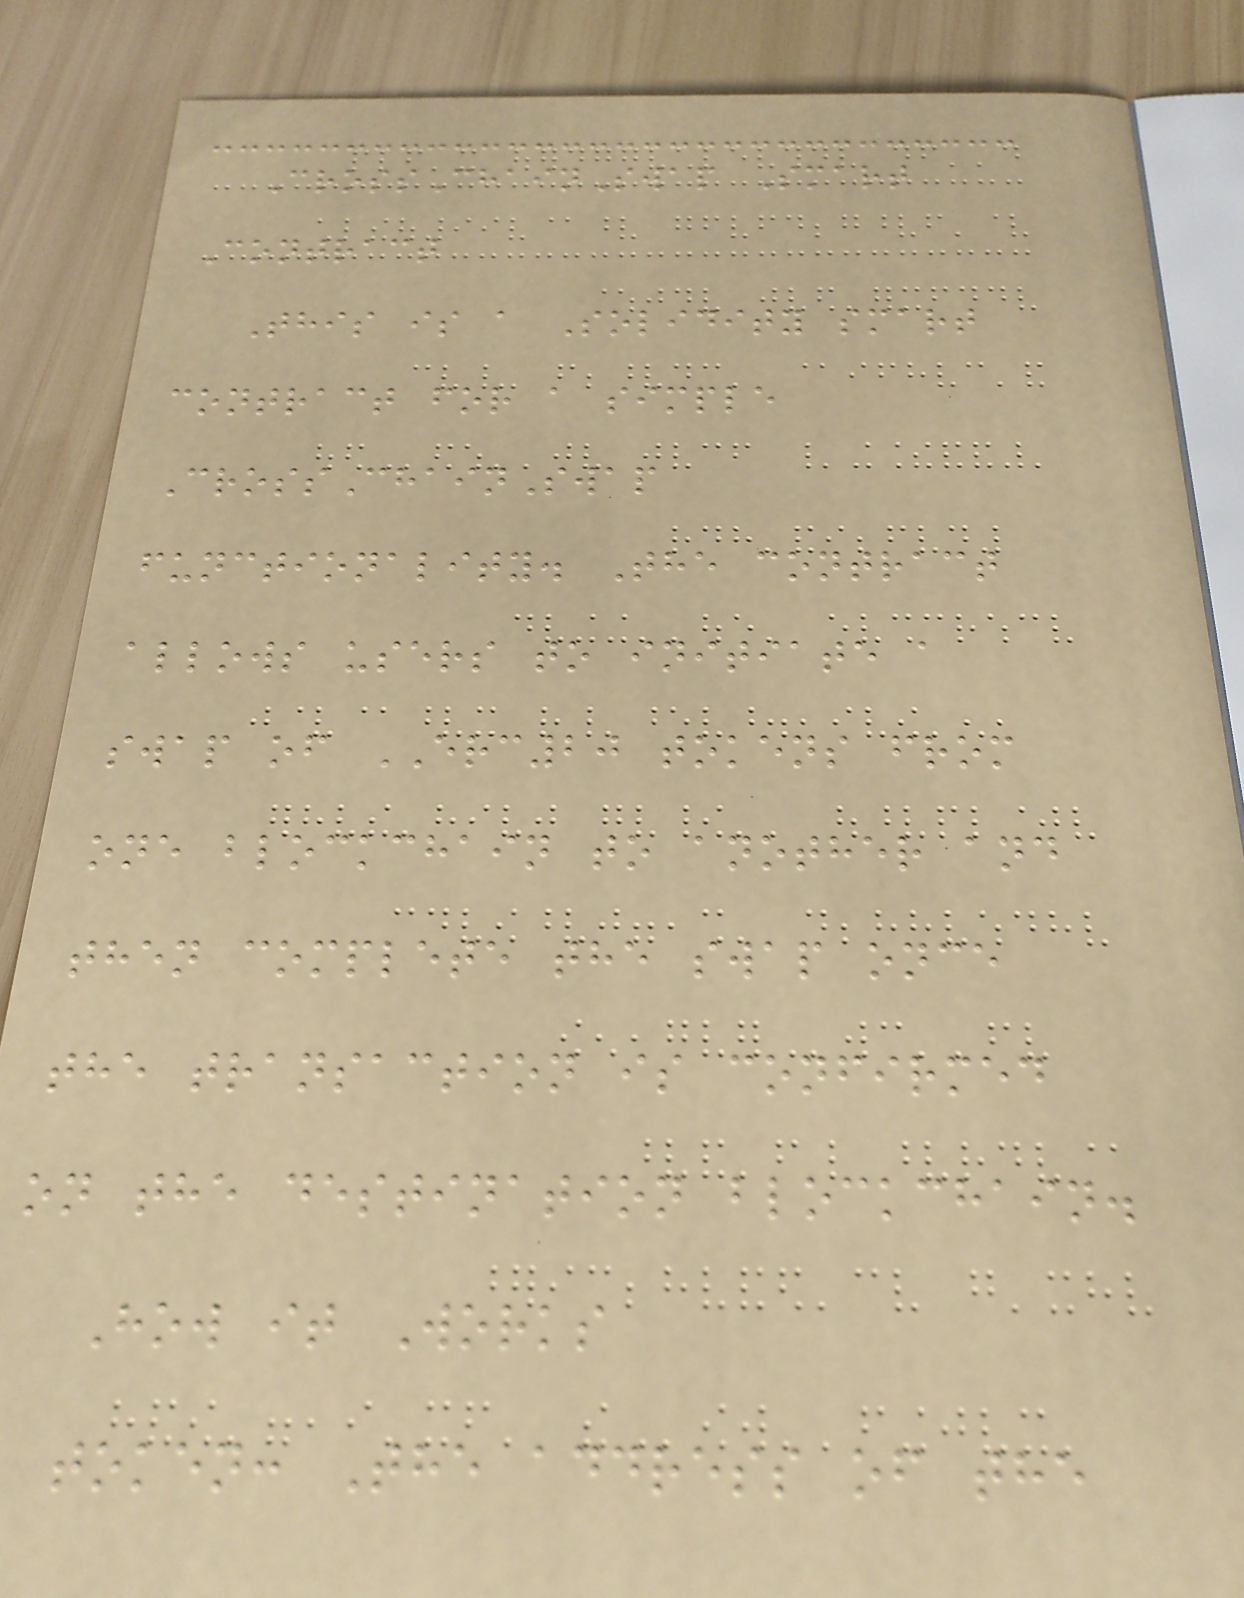CrossChainSwap Smart
Contract
This is a Solidity smart
contract for a simple
CrossChainSwap
functionality. The contract
allows users to initiate a
swap of ERC20 tokens from
one blockchain to another and
then complete the swap once
the transaction is confirmed
on the destination blockchain.
How it Works
token: The address of the
